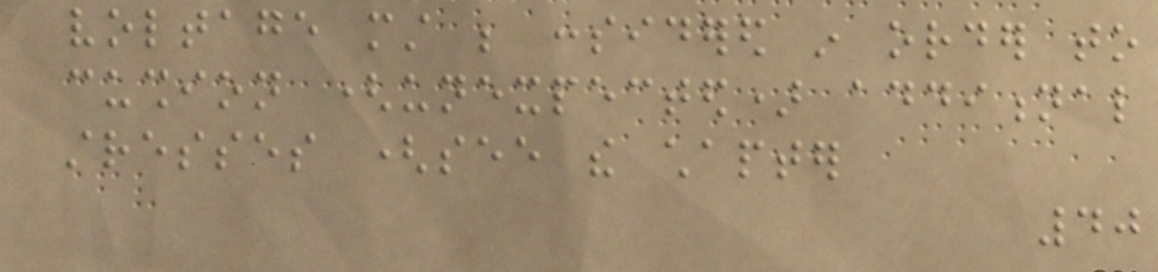voltage must be considered in order to
cushion (unexpected) additional
stresses (see the chapter
40
